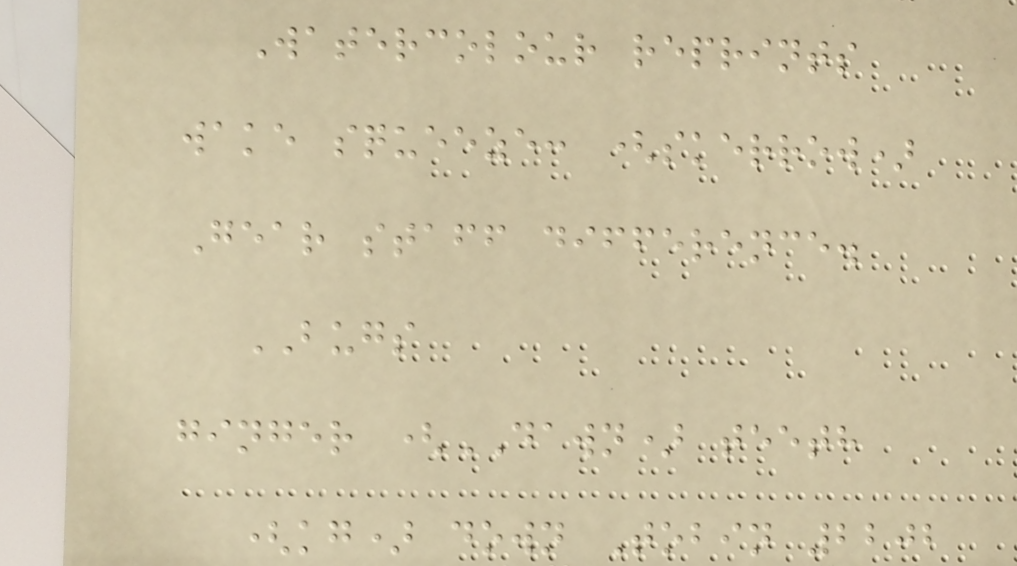Watercolour reprints
wake squeeze: (skerrow)
Gear staff difference.
BUGS
ginger (DAWN) teeth
(kg) down Tobin 2202
